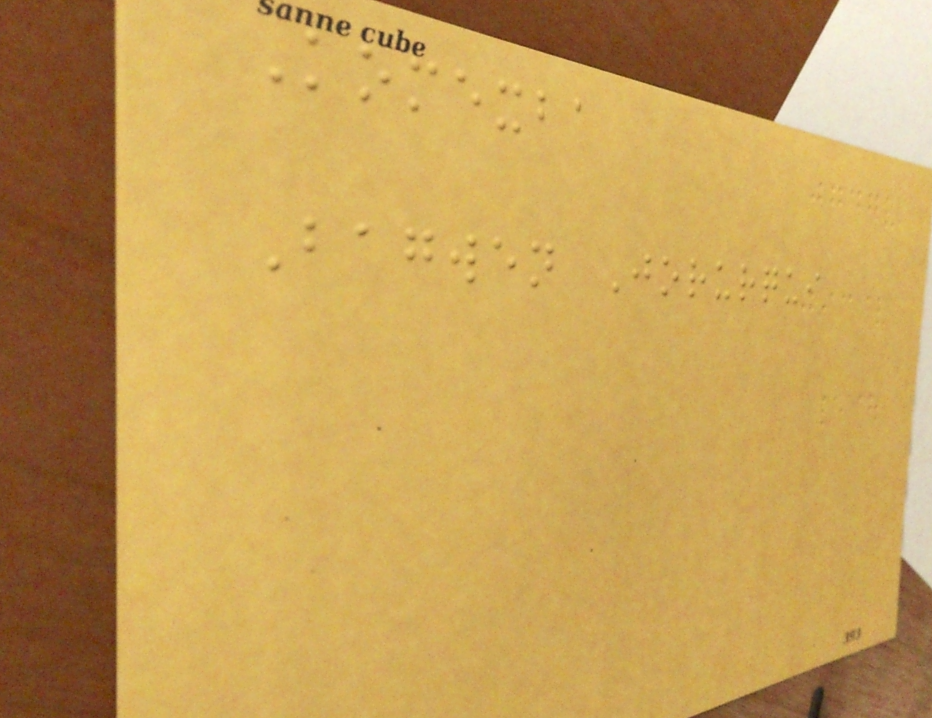Komexba
Bagwen Jorurqui
